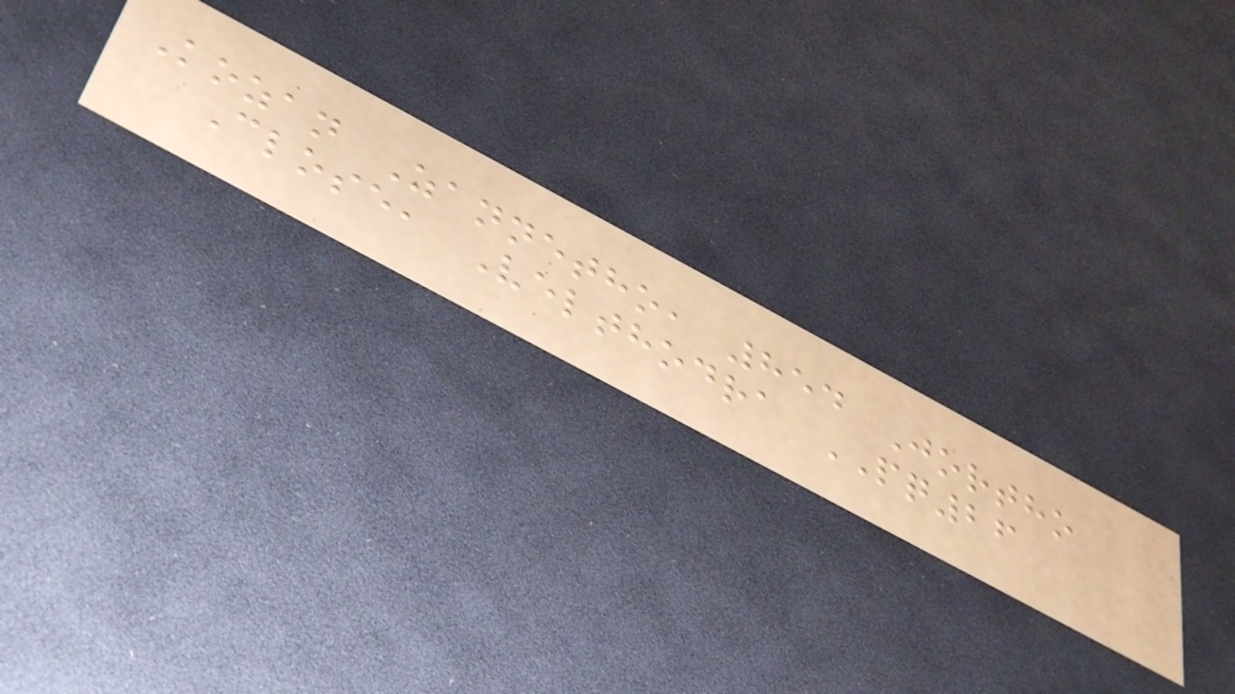Kozan Zannetho, 854 Jortho
Close, Velthodra PQ26
